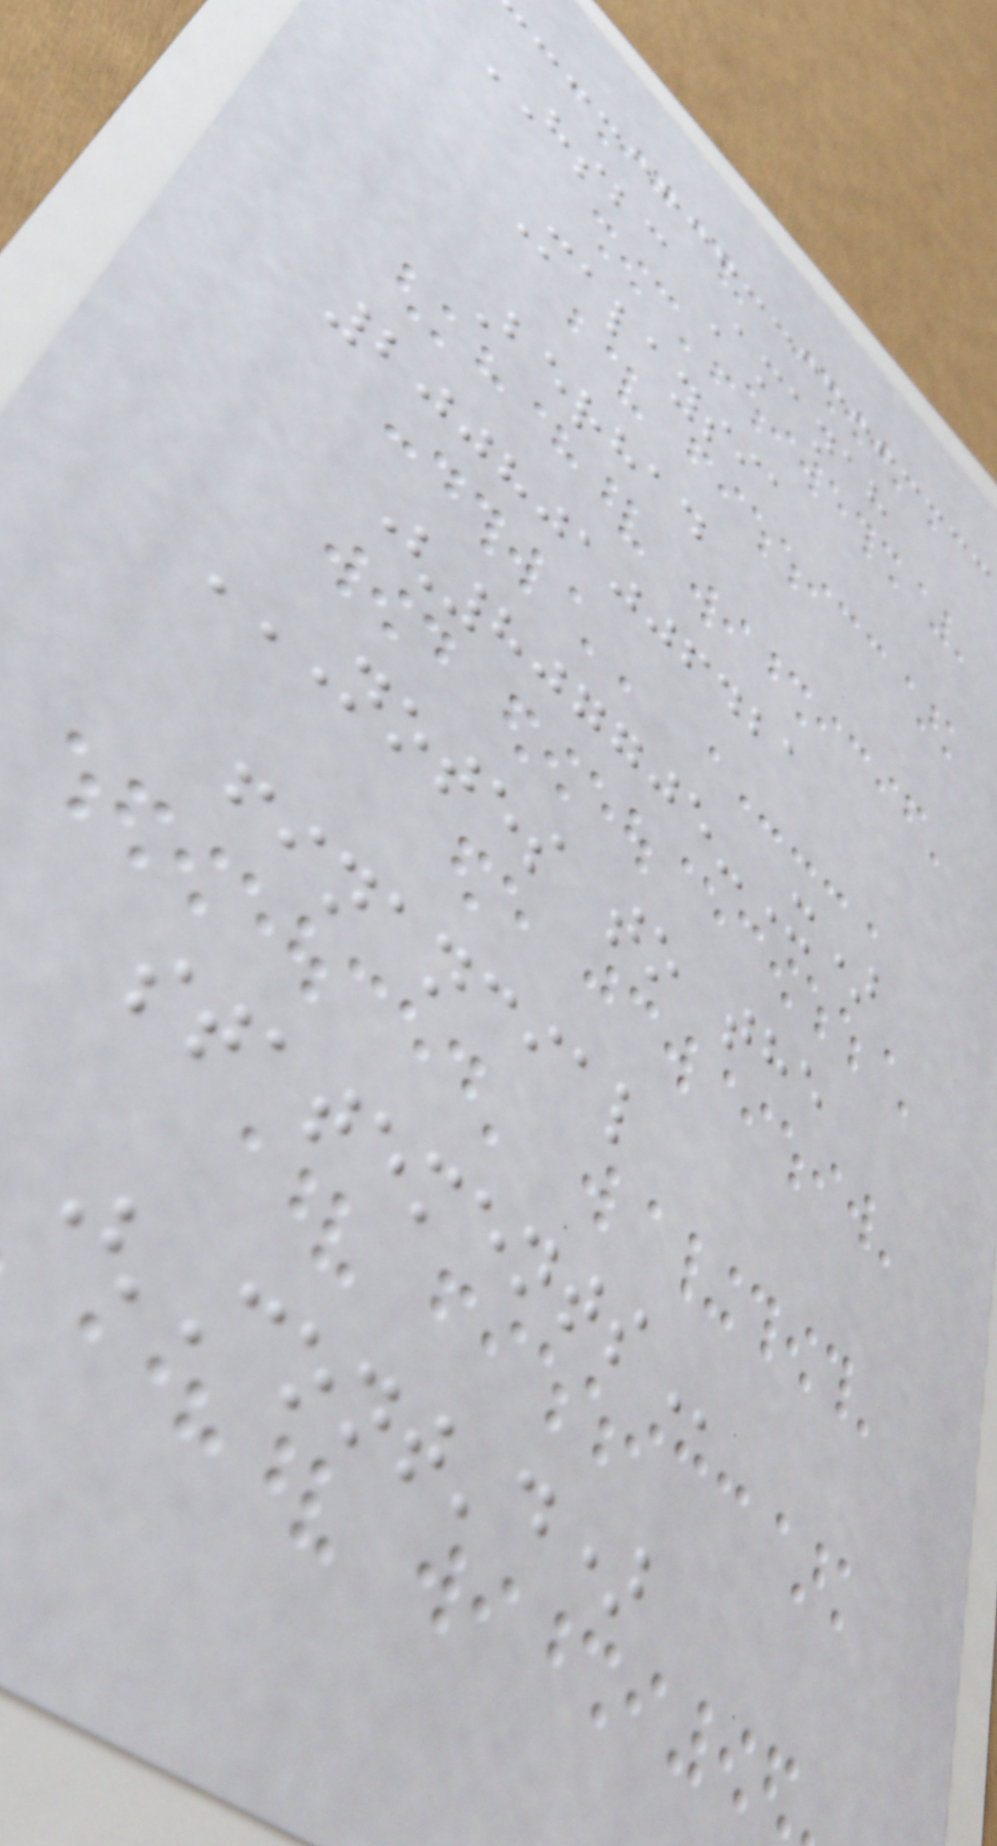HSBC Amanah
Malaysia
Berhad
200801006421
(807705-X)
NOTES TO THE
FINANCIAL
STATEMENTS
(Cont'd)
